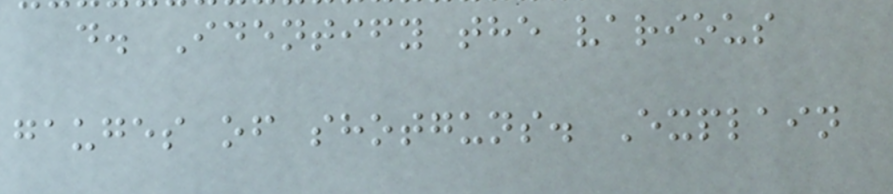d. Identify the various
gauges of shotguns. Explain
